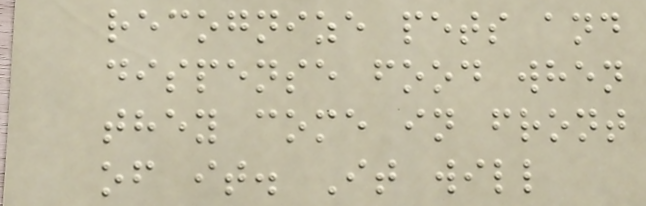recognize pets and
dispense food when
they come in front
of it. It will
